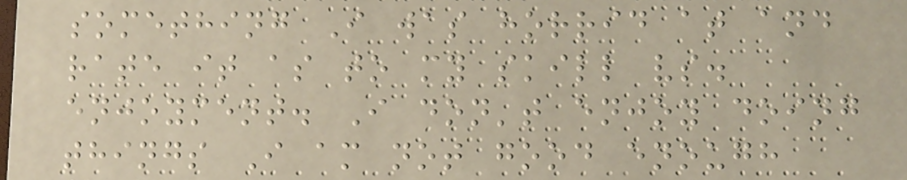something I was horrid at and
rate it as to my skill vs.
enjoyment. I don't enjoy doing
things I am not good enough
